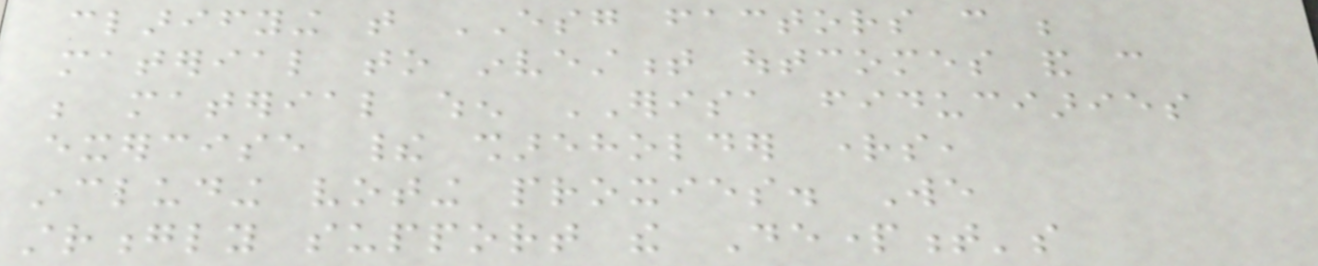clarifying that ESG factors can be
material to investment outcomes and can
be material when ERISA fiduciaries
exercise their shareholder rights,
including voting proxies. We
strongly support the Department's
